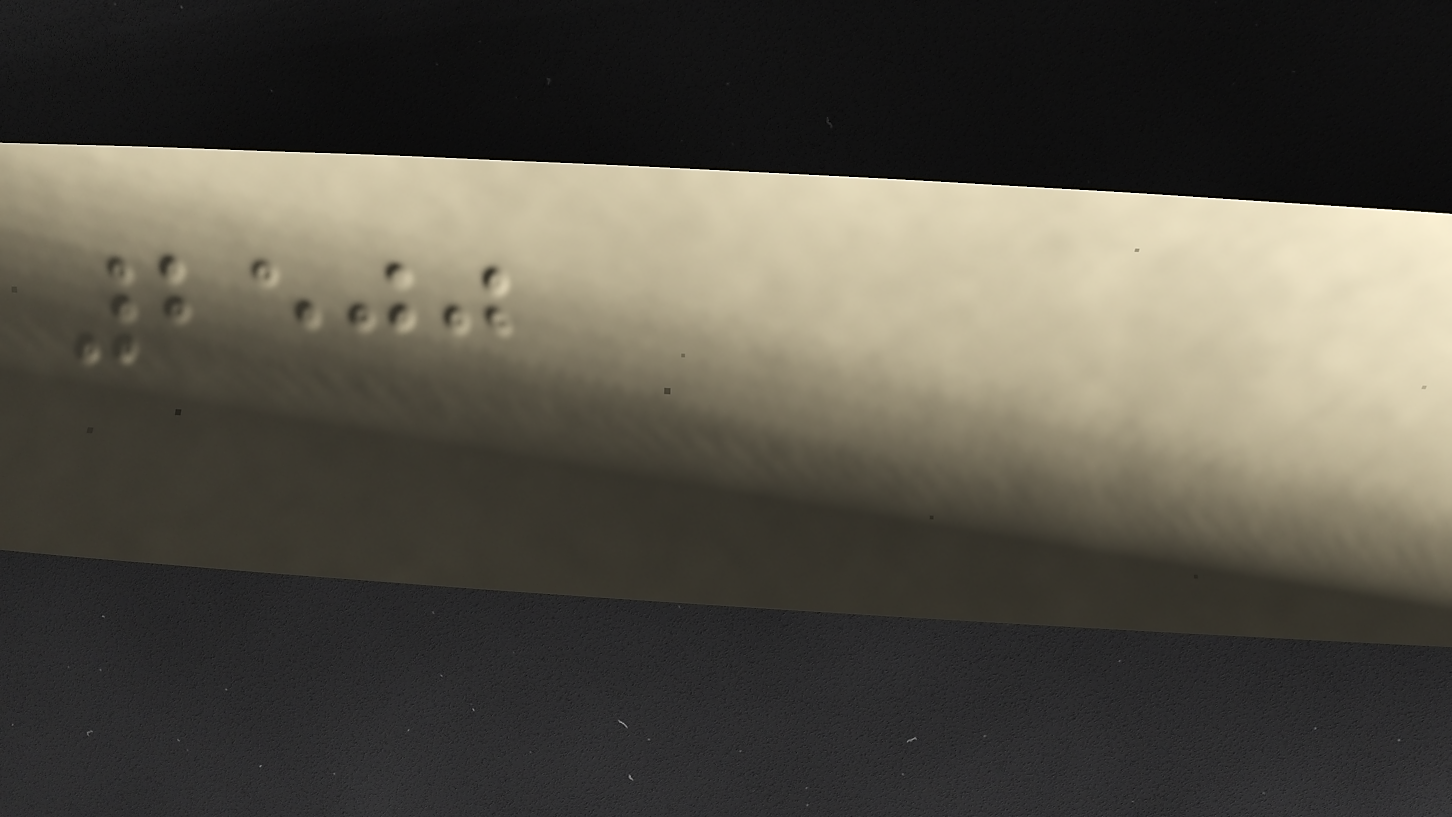2500
